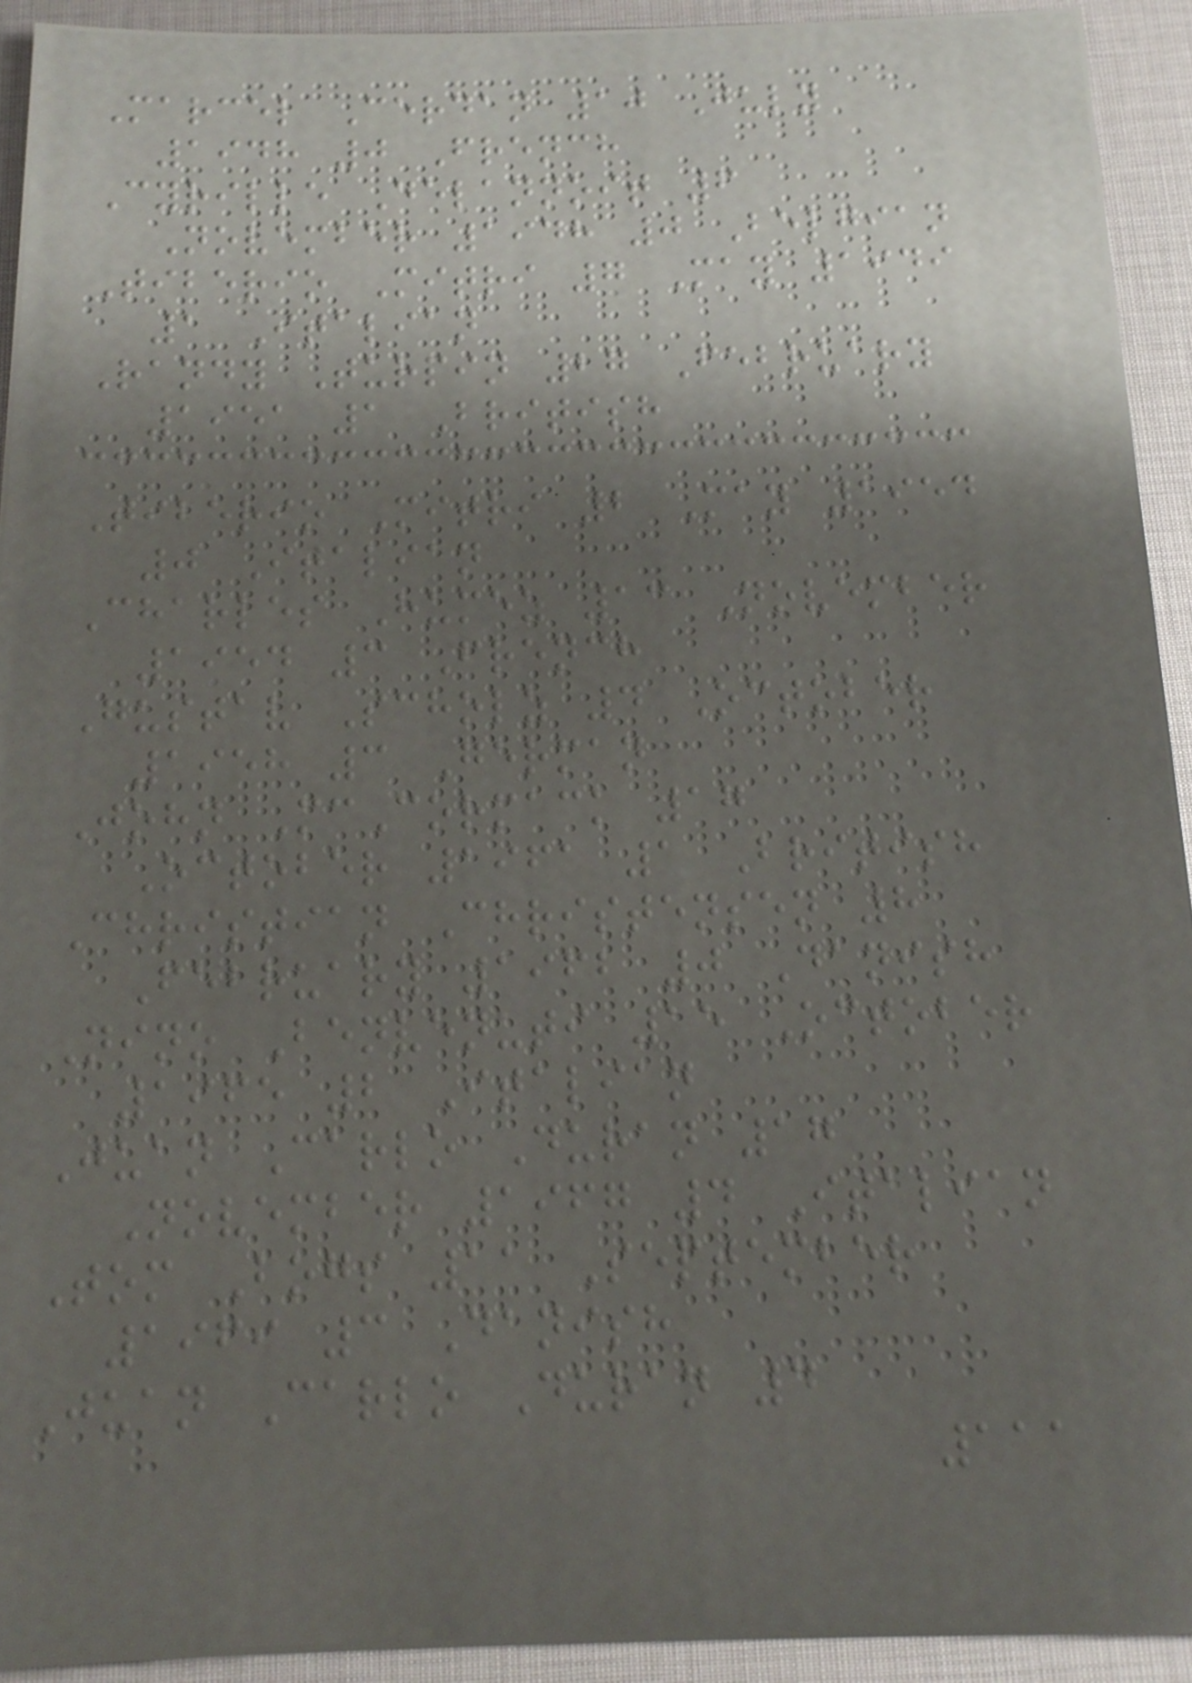Marcel Cerdan 10 July
1948 0 French
Cyrille Delannoit 6
November 1948 0 Belgian
Tiberio Mitri 7 May 1949
1 Italian
Randy Turpin 27 February
1951 1 British
Tiberio Mitri 2 May 1954
0 Italian
Charles Humez 13 November
1954 3 French
Gustav Scholz 4 October
1958 3 German
John McCormack 17
October 1961 1 British
Christian Christensen 8
February 1962 0 Danish
Nino Benvenuti 15 October
1965 2 Italian
Juan Carlo Duran 17
November 1967 4 Italian
Tom Bogs 11 September
1969 3 Danish
Juan Carlo Duran 4
111
